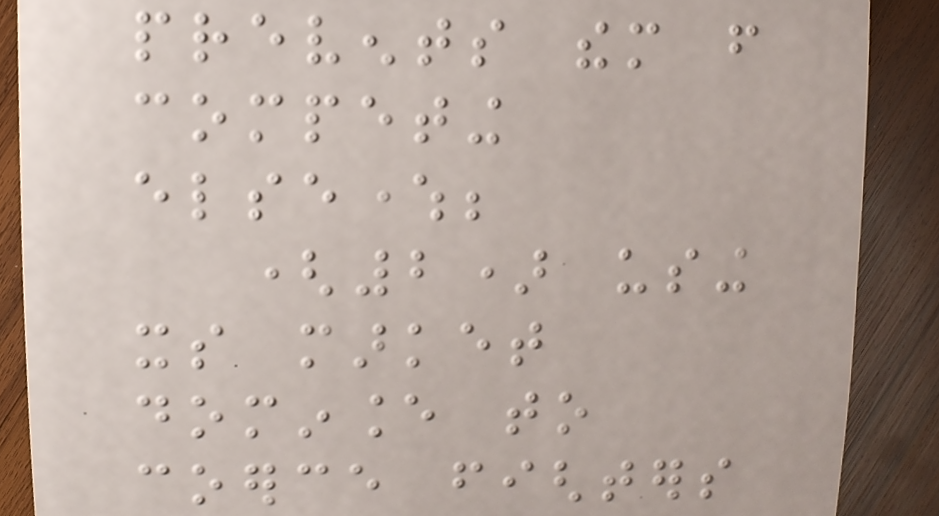prevents them from
competing
elsewhere;
(2) using
its market
dominance to
coerce fighters
